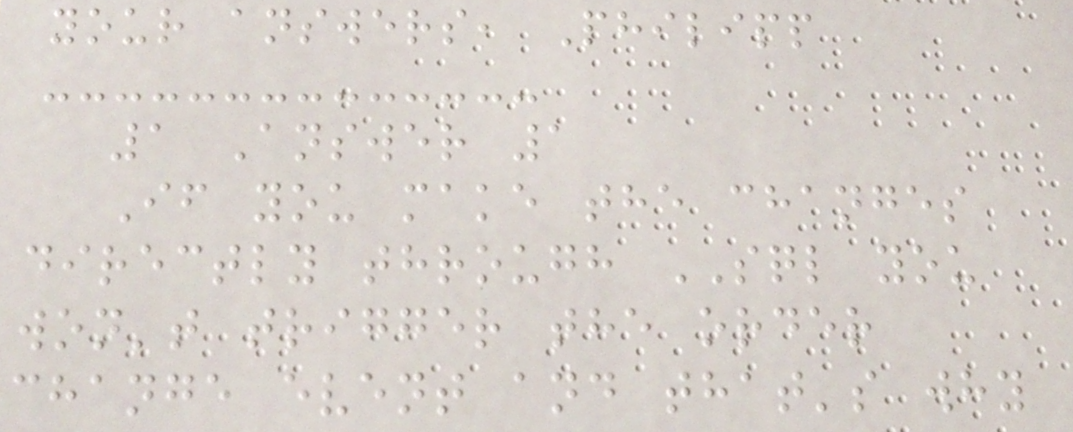your answers, Philipp
1 Answer 1
If you make the changes
directly through SQL you
won't trigger the order
change event and that's why
